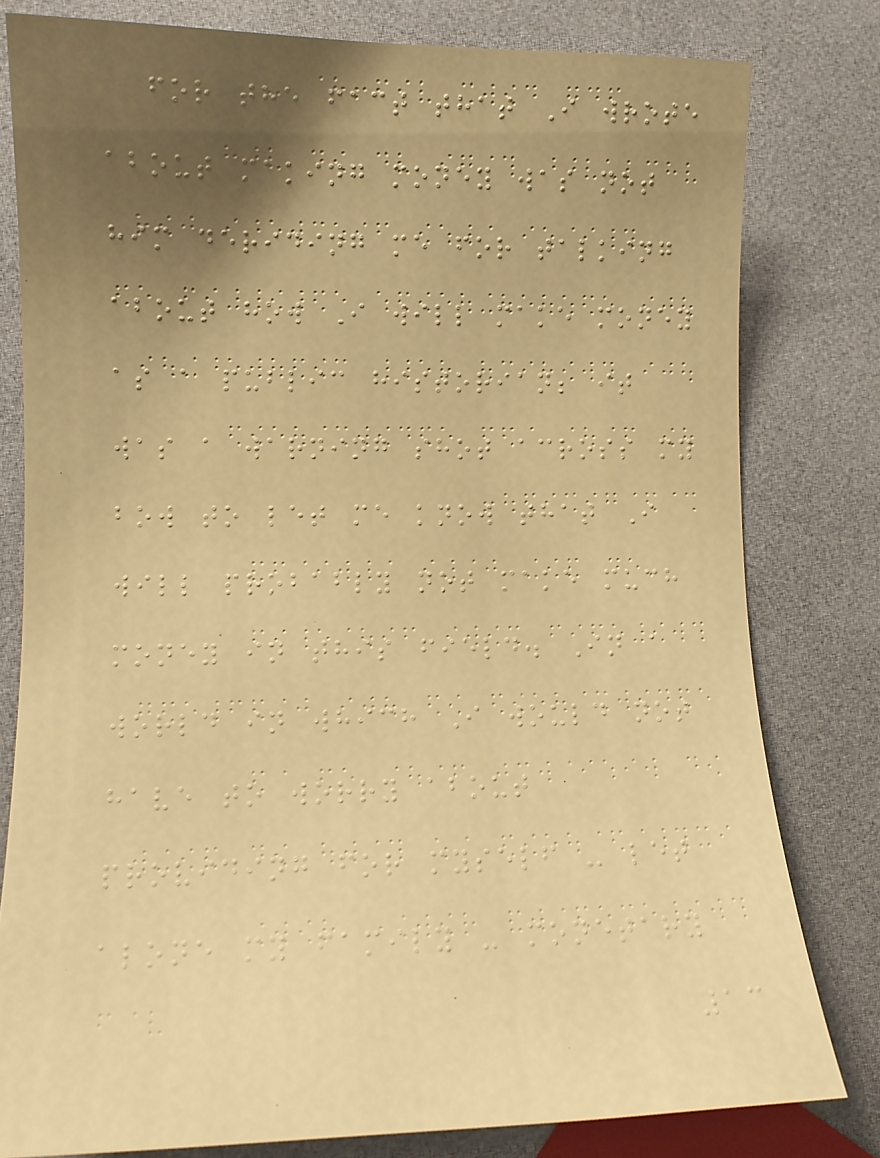for the fact that I wrote
about making money was not
him deriding me for talking
about how I will make money
as a public historian; it
was a warning shot across my
bow to let me know that I
will probably not make much
money in this field. In a
world in which I would not
have to worry about
providing for myself - let
alone my family - monetary
13
